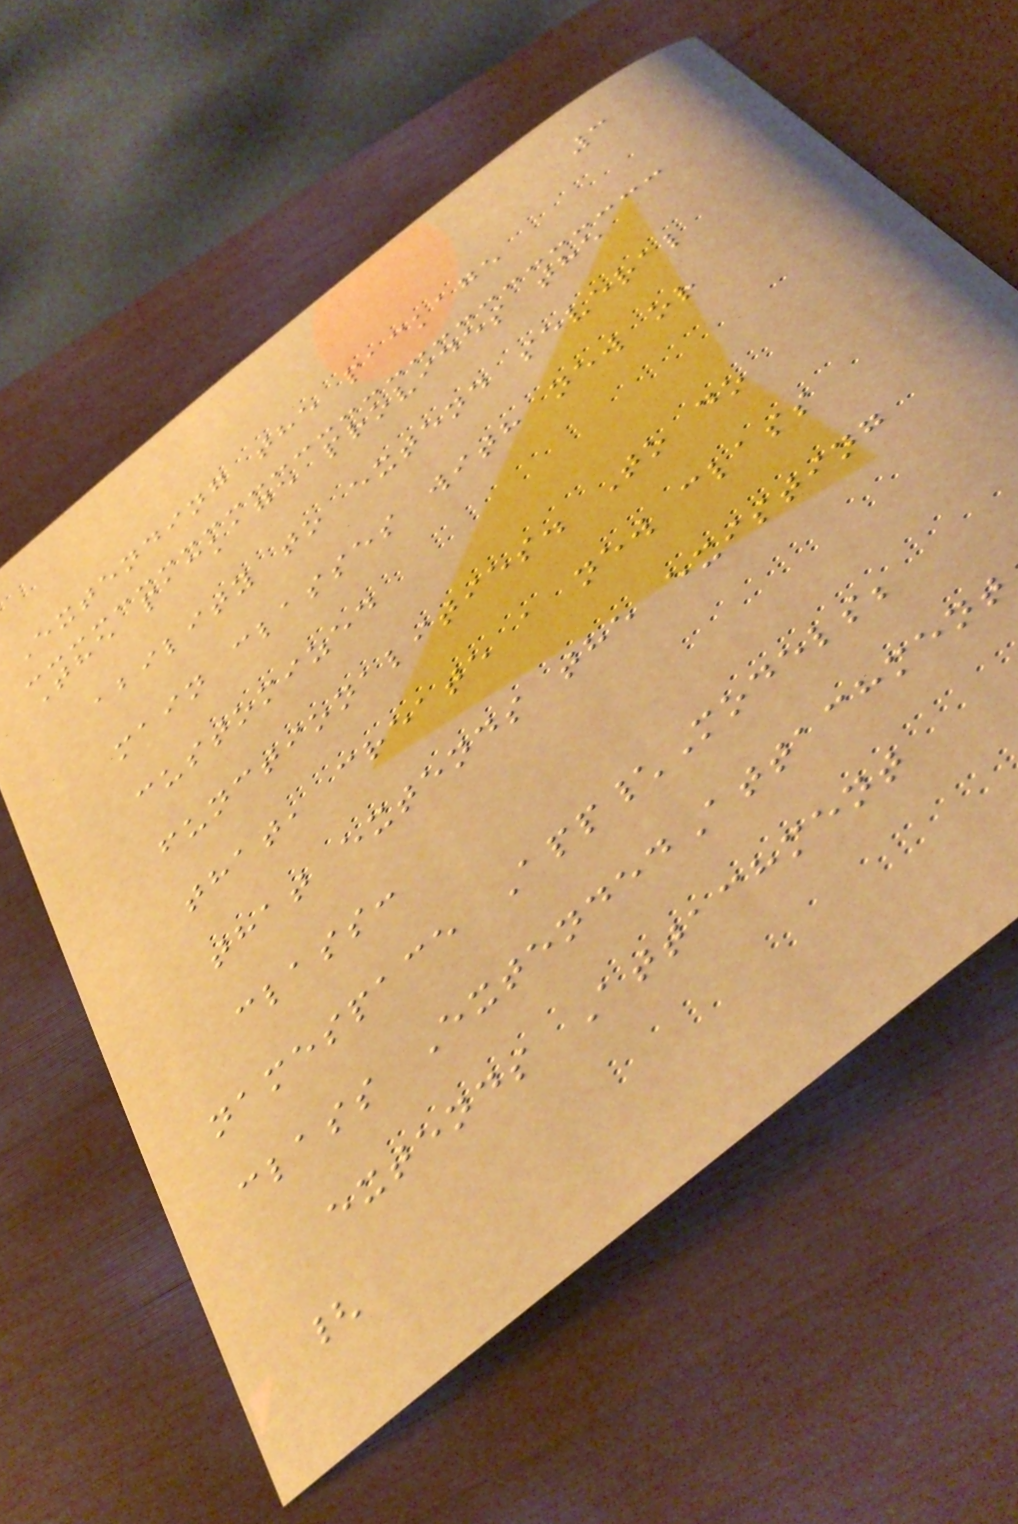3
Extending the package
The package provides the
ability to extend several
main classes with new or
customized
functionalities. To do
that, create a new class
that extends the existing
class:
namespace App\Models;
class ExtendedAttachment
extends Attachment
{
